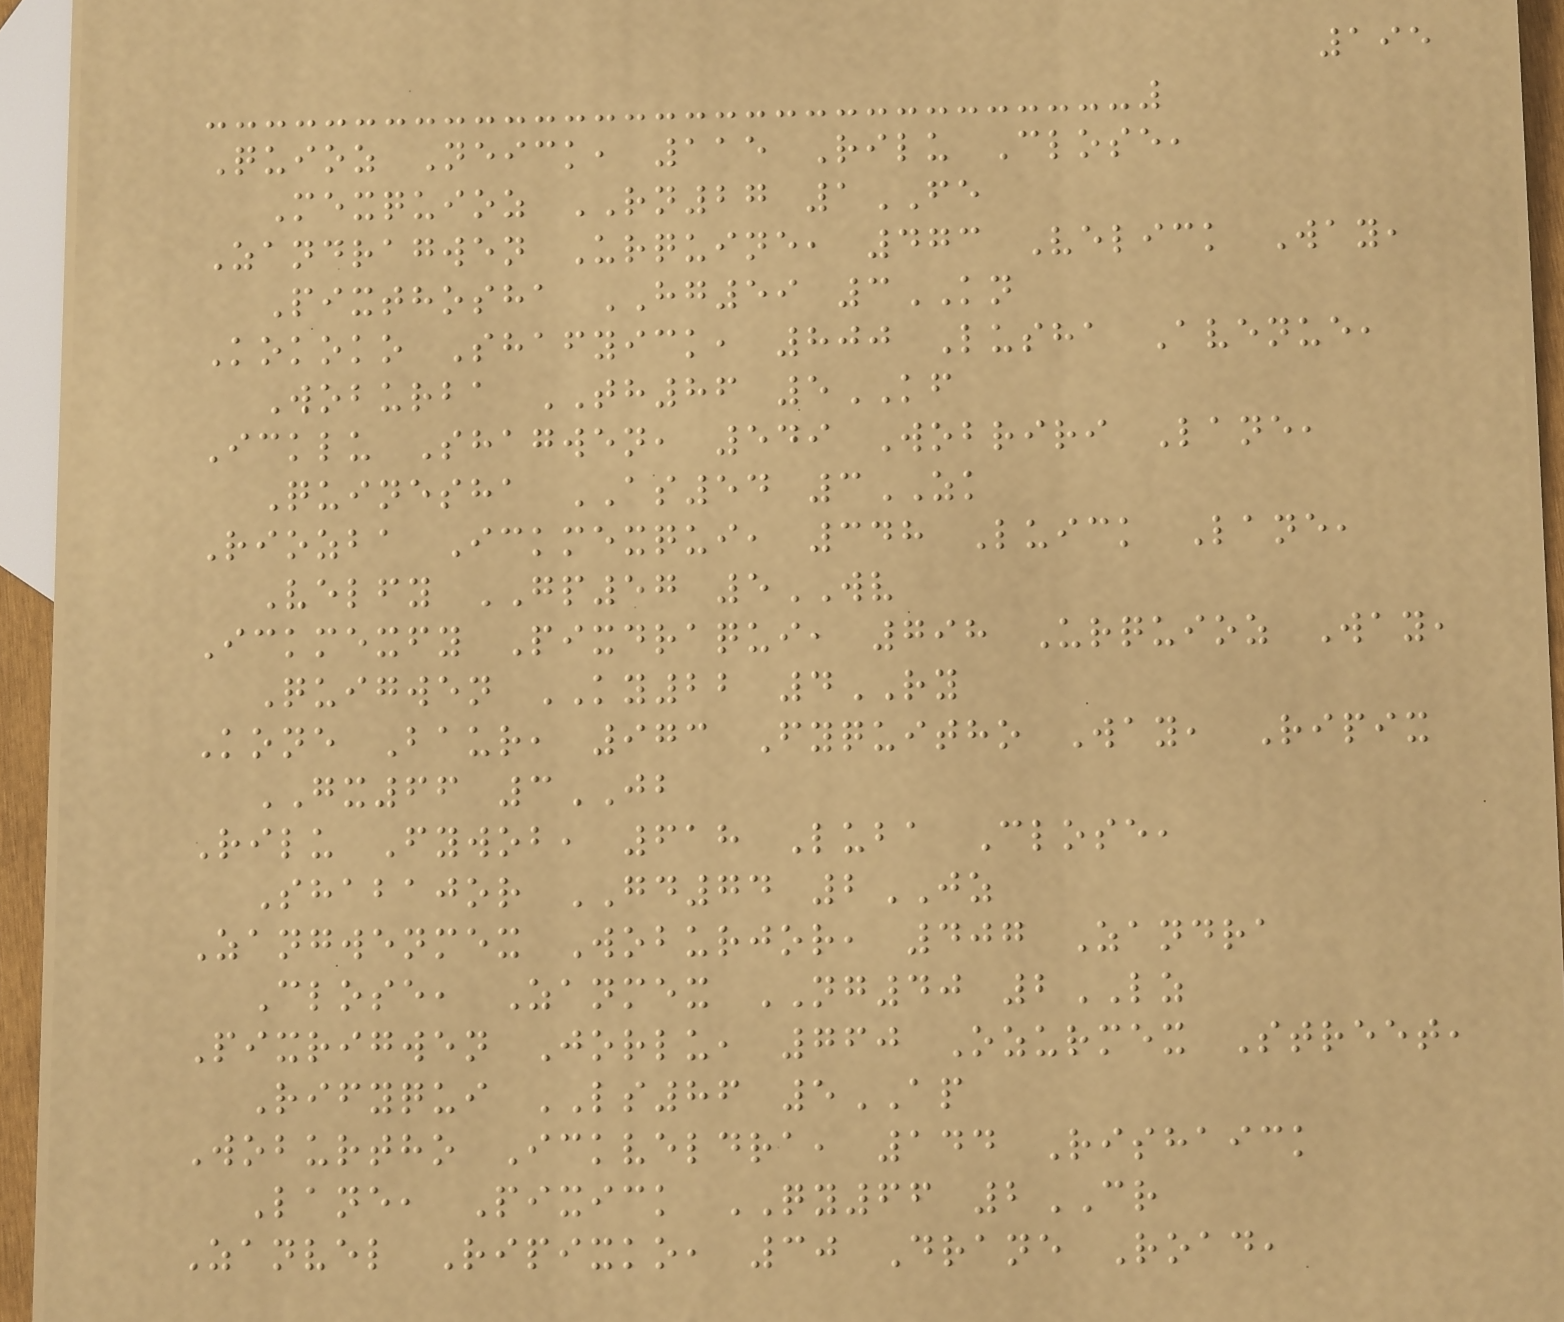195
Quioz Neick, 115 Rilu Close,
Mexquioz RN27 1FE
Zandragwen Urquine, 473 Velick Way,
Pixthosha HG59 3KN
Kokoko Shafyick, 800 Lusha Avenue,
Woburba TH86 5KF
Icklu Shagwen, 549 Wobriri Lane,
Quinesha AS54 3ZK
Riozba Ickmexqui, 348 Luick Lane,
Velfy GP57 5WV
Ickmexfy Pixdraqui, 798 Urquioz Way,
Quigwen KY22 4RY
Kone Baur, 973 Fyquitho Way, Ripix
GX66 3JB
Rilu Fywob, 618 Luba Close,
Shabajor GD74 2JZ
Zangwenmex Woburjor, 407 Zandra
Close, Zanmex NG40 2LZ
Pixrigwen Jorlu, 760 Ozurmex Street,
Rifyqui LS86 5AP
Woburtho Ickveldra, 144 Rishaick
Lane, Pixick QY66 2CR
Zanvel Ripixko, 30 Drane Road,
